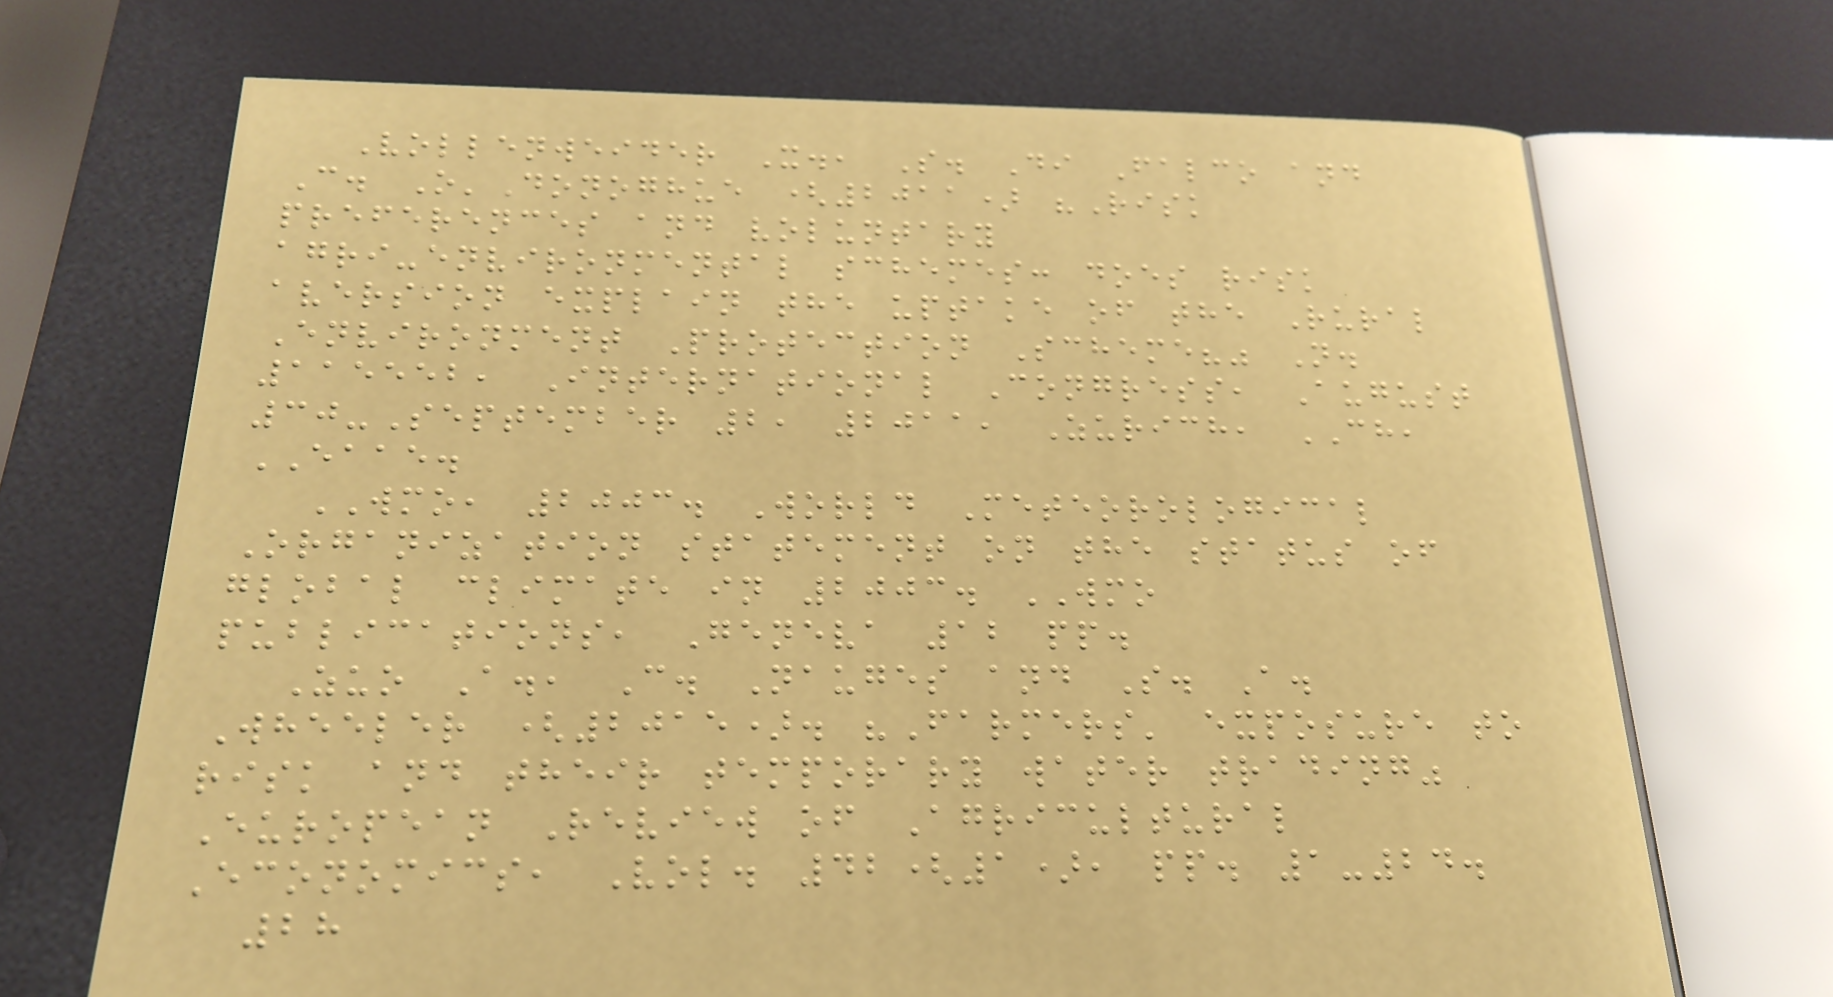Vollenweider X., S. Di Falco and
C. O'Donoghue (2011) "Risk
preferences and voluntary
agri-environmental schemes: does risk
aversion explain the uptake of the Rural
Environment Protection Scheme?" N.
115552, International Congress, August
30-September 2, 2011, Zurich, CH,
EAAE.
WMO, 2003. World Meteorological
Organization statement on the status of
global climate in 2003. WMO
publications, Geneva 12 pp.
Zuo A., C. Nauges and S. A.
Wheeler (2015). "Farmers' exposure to
risk and their temporary water trading"
European Review of Agricultural
Economics, Vol. 42(1), pp. 1-24.
28
